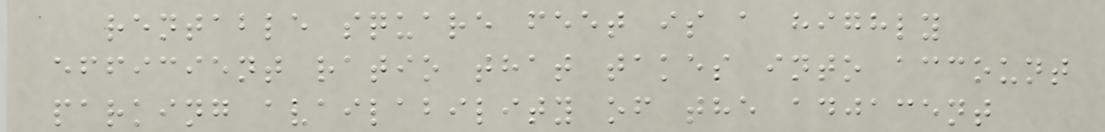rentable square feet is a highly
efficient ratio that takes into account
parking availability of the adjacent
